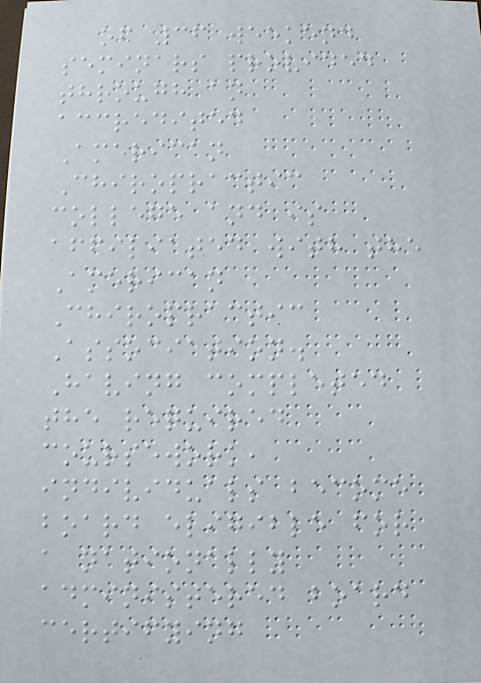of 36 weekend
seminars provided
through an
accredited
American
Chiropractic
college and is
affiliated with the
American
Chiropractic
Association.
Having completed
the required
coursework,
individuals become
board eligible for
a nationally
administered board
certifying
